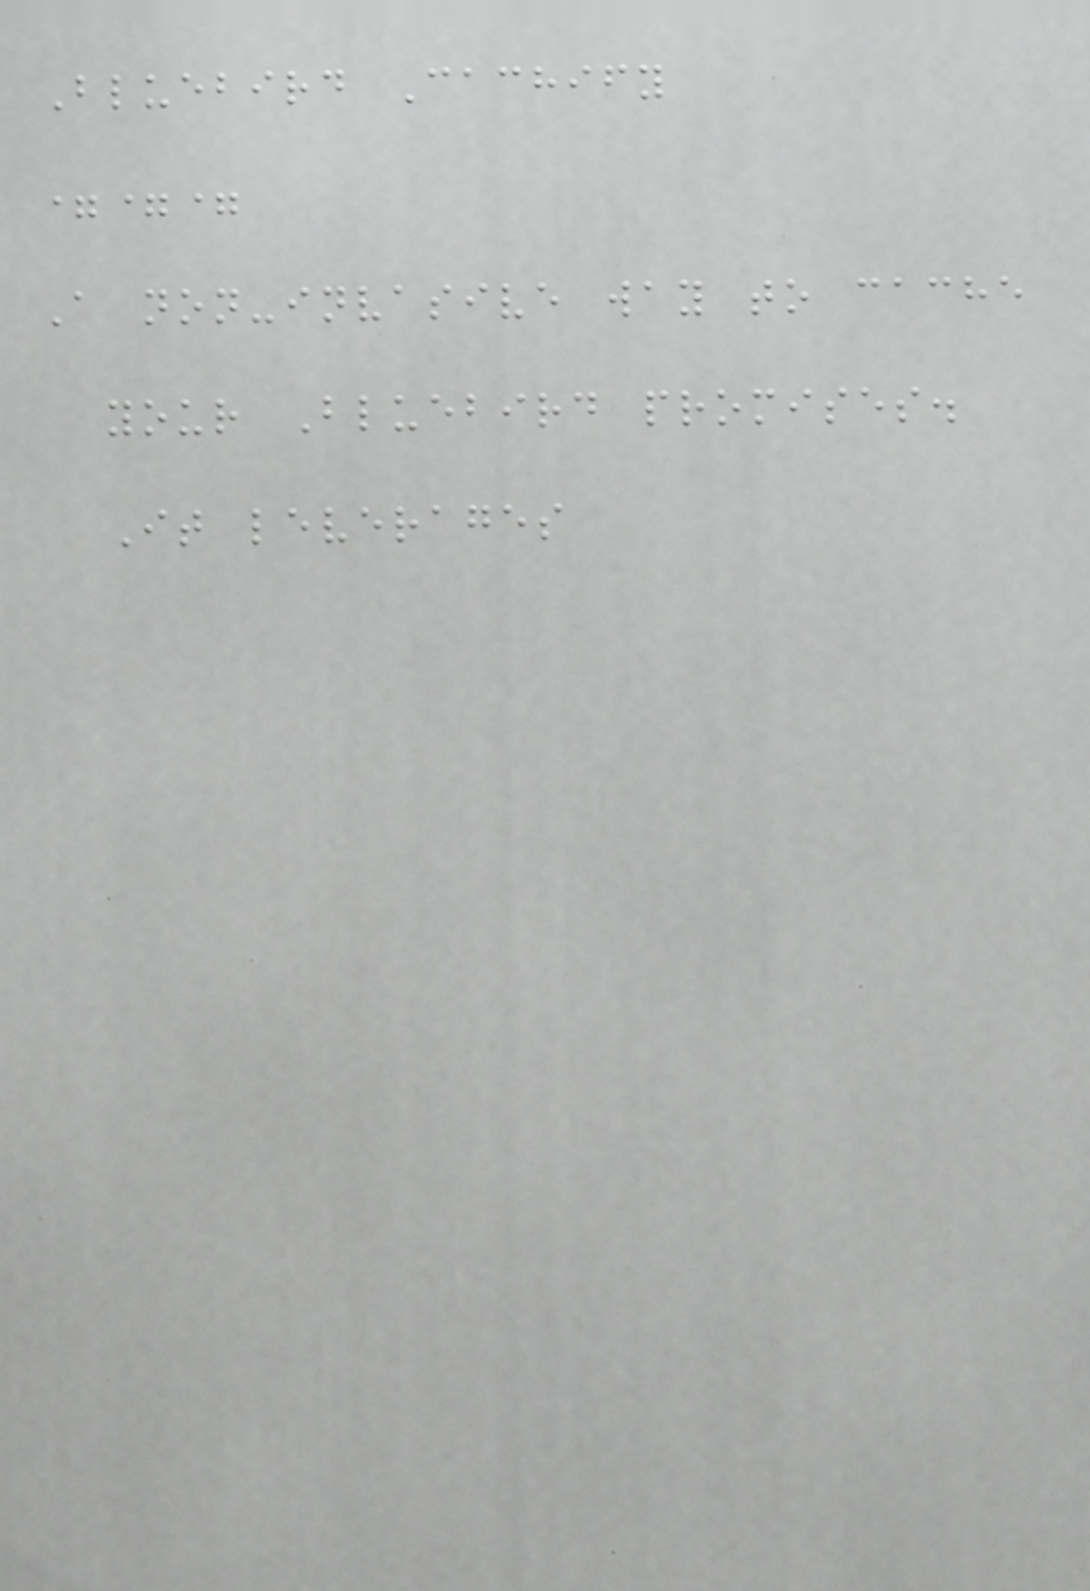Bluebird Cachify
===
A non-invasive way to cache
your Bluebird promises.
It leverages
